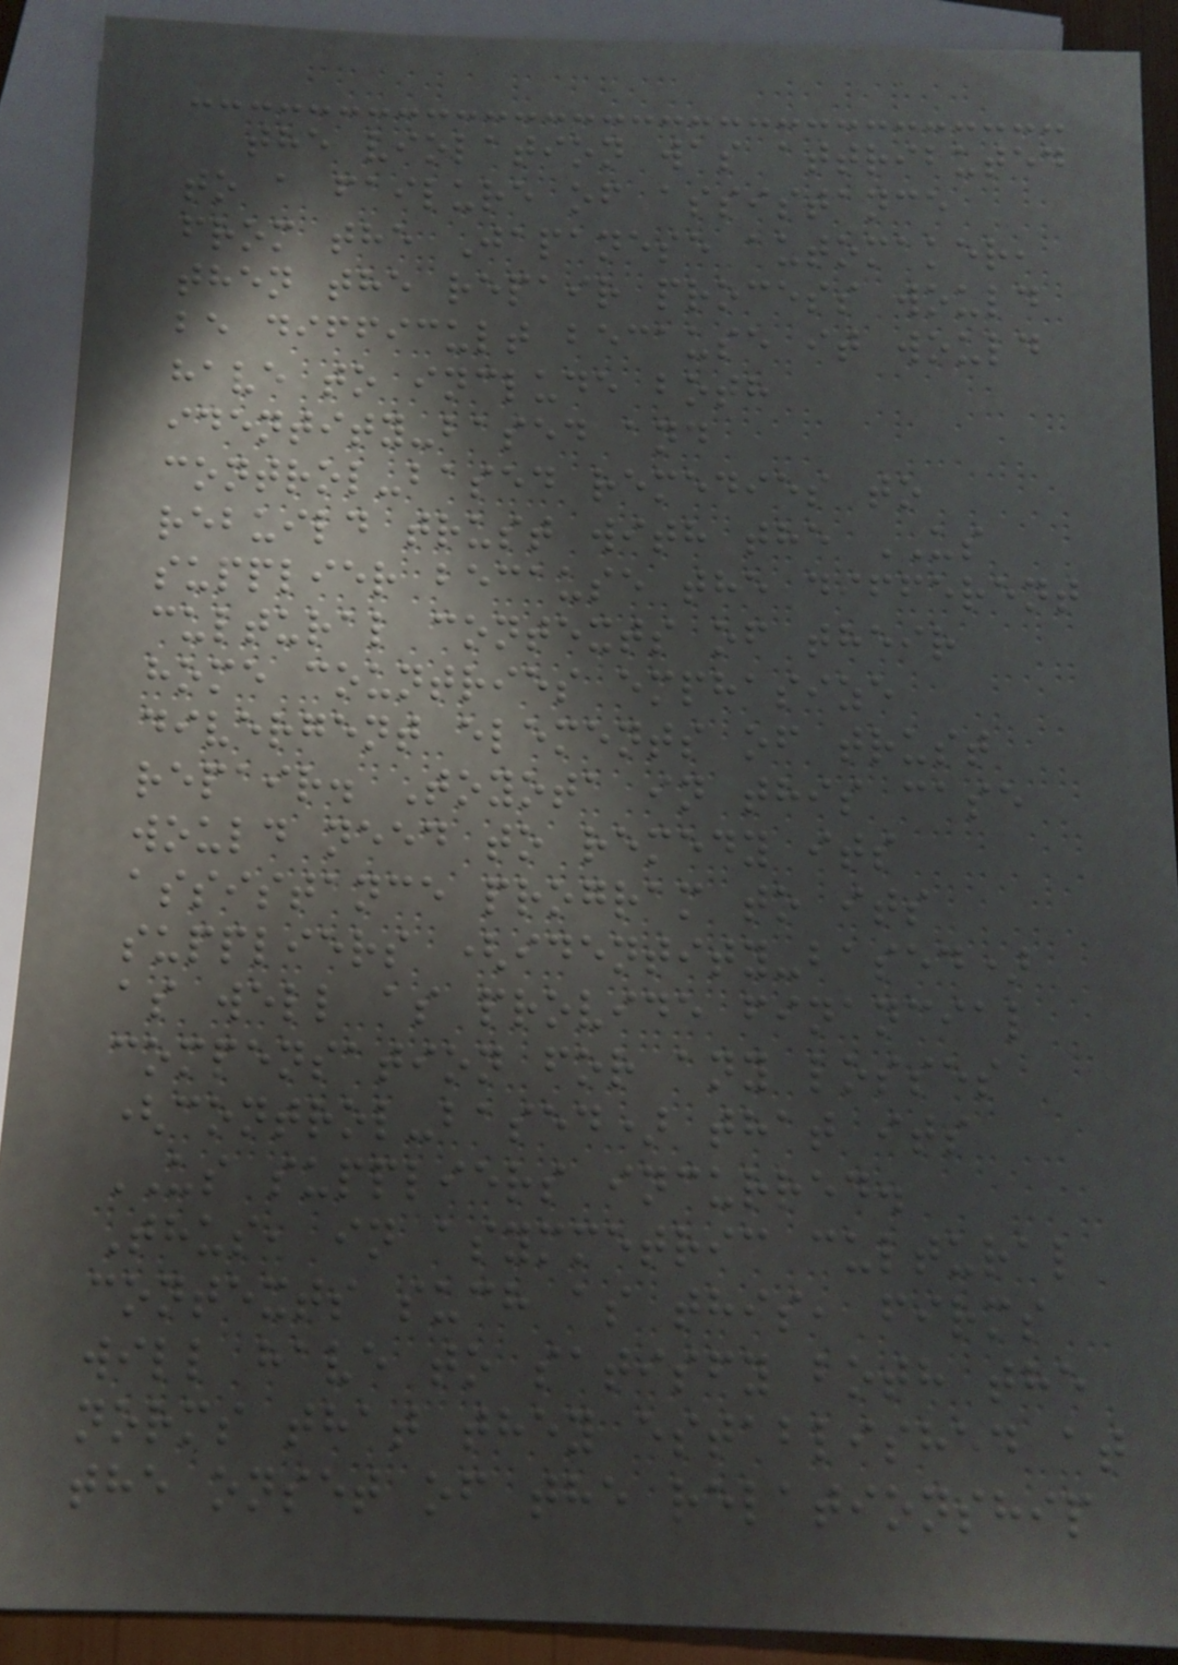the violation was attributed
to a failure of assistance
from the Japanese automaker,
then the repair process would
be difficult because it would
have to include both
identity-based and
control-based remedies to
rebuild trust with the US
supplier because the different
cultural contexts of their
home countries emphasize
divergent elements of trust
repair. Toyota in this case
would need to remedy its
assistance program to its
suppliers (identity-based)
as well as provide financial
compensation for any losses
(control-based) that its
US suppliers incurred.
Thus, in asymmetric cultural
contexts such as this, firms
will have to satisfy both the
norms that they established at
the onset of the relationship
